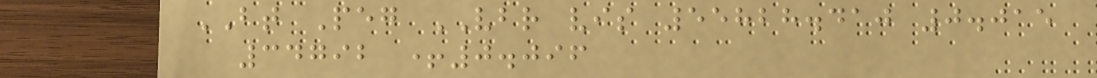BT Peg VBR vis 55828.410 0.015
34792 +0.096
